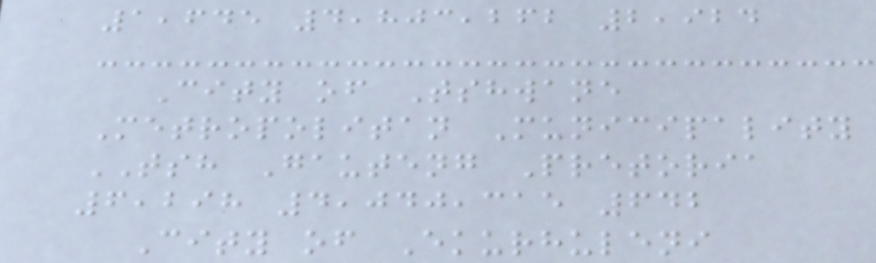1,645 4,803,262 2,924
City of Tshwane
Metropolitan Municipality
TSH Gauteng Pretoria
6,298 4,040,315 642
City of Ekurhuleni
